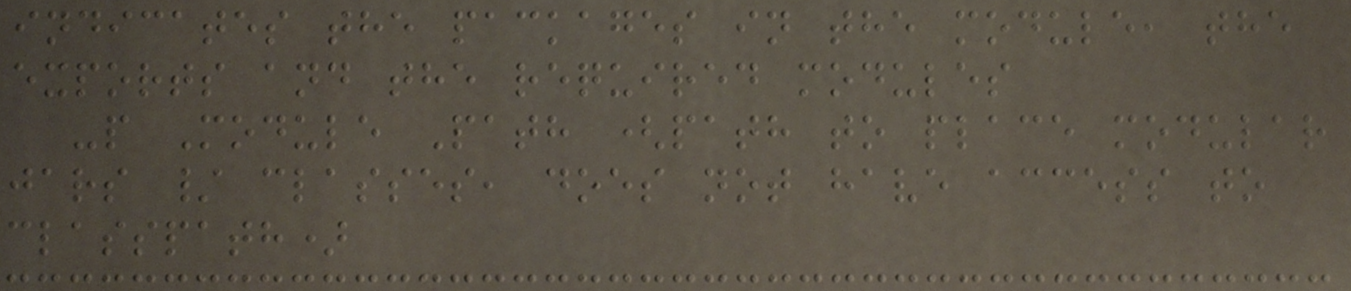indicates the packages in the module, the
exports and the required modules
-p Module Path (path to place modular
jars / classes, does not have access to
classpath)
